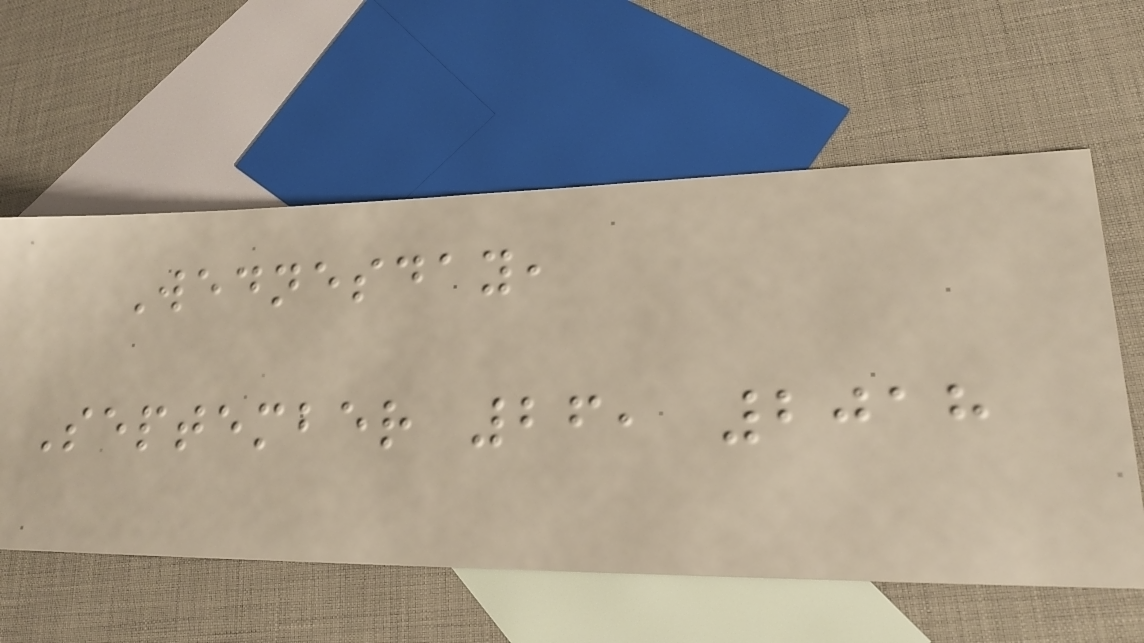Wednesday,
September 26, 2018
